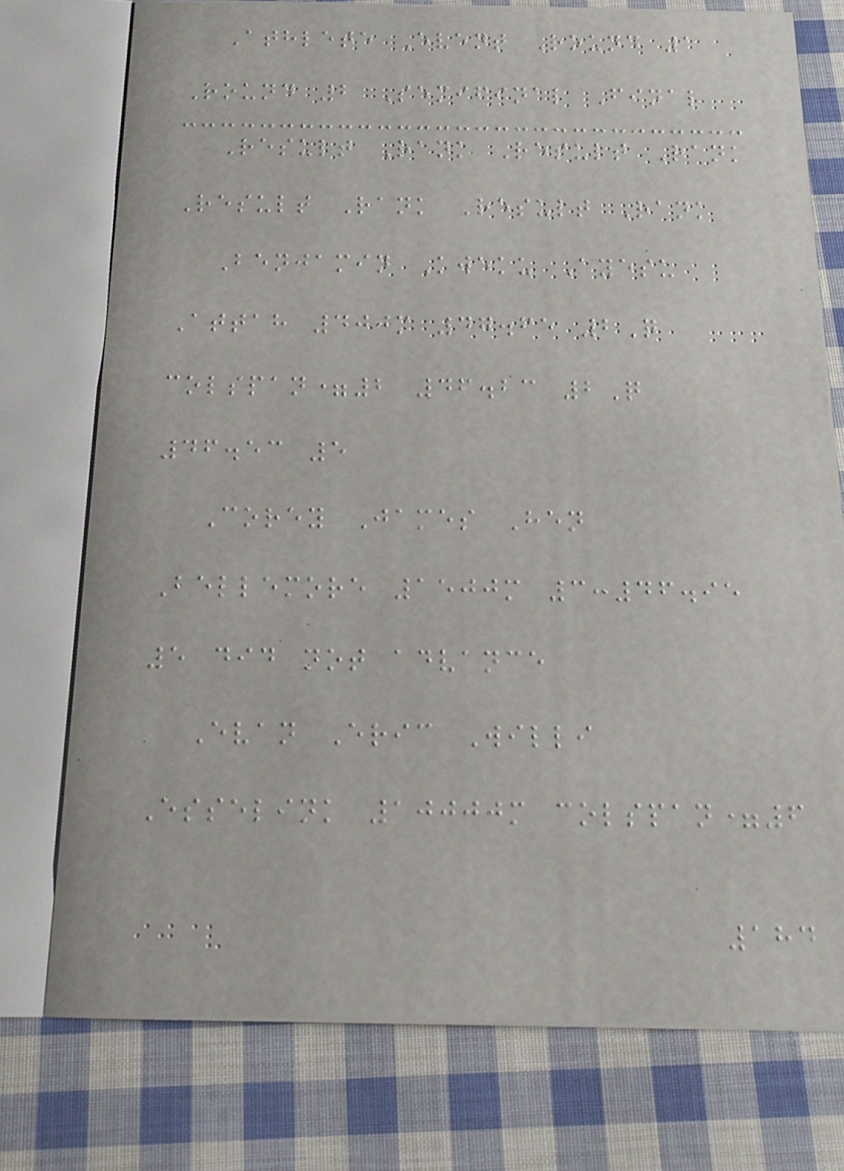Athlete Event Round 1
Round 2 Semifinal Final
Result Rank Result Rank
Result Rank Result Rank
Benjamin Kweku Ayesu
Attah 400m 47.65 2Q
colspan=2 46.23 2Q
46.53 5
Corey James Hen
Bellemore 1500m 3:46.95
5 did not advance
Evan Eric Willi
Esselink 10000m colspan=6
184
